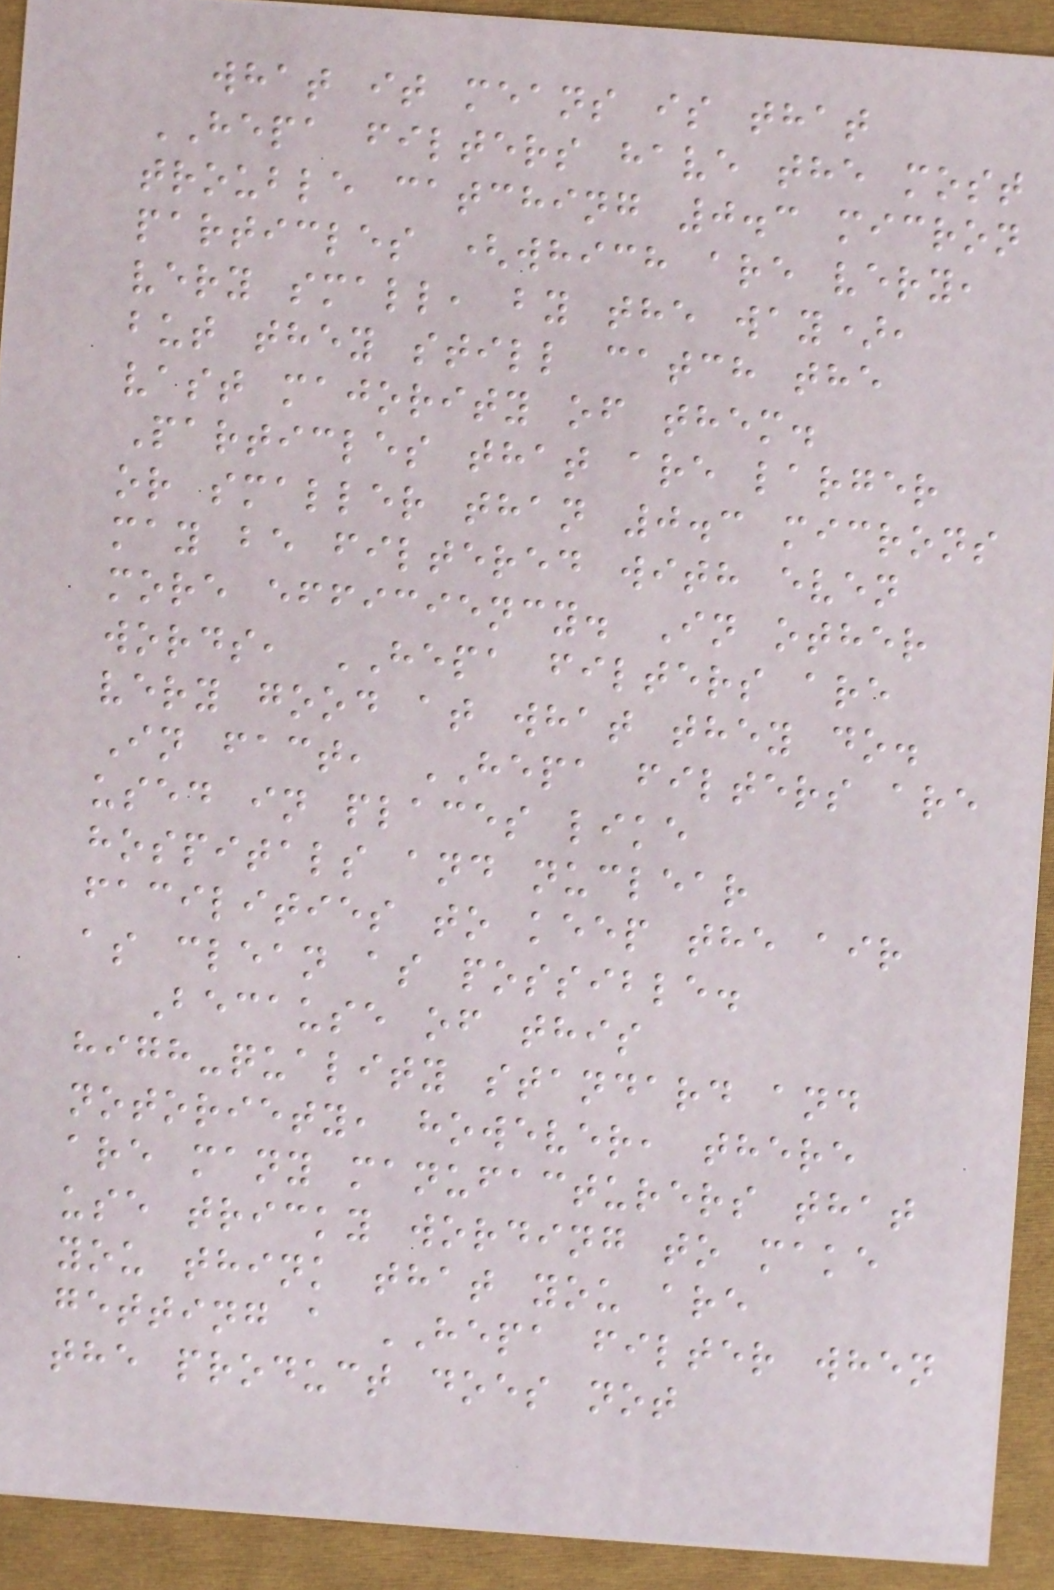what it means is that
HEPA filters have the most
trouble catching 0.3 micron
particles (which are very,
very small, by the way),
but they still catch the
vast majority of them.
Particles that are larger
or smaller than 0.3 microns
may be filtered with even
more efficiency. In other
words, HEPA filters are
very good at what they do.
In fact, HEPA filters are
used in places like
hospitals and nuclear
facilities to keep the air
as clean as possible.
Because of this
high-quality standard and
notoriety, however, there
are many manufacturers that
use tricky wording to make
you think that you are
getting a HEPA filter when
the product does not
